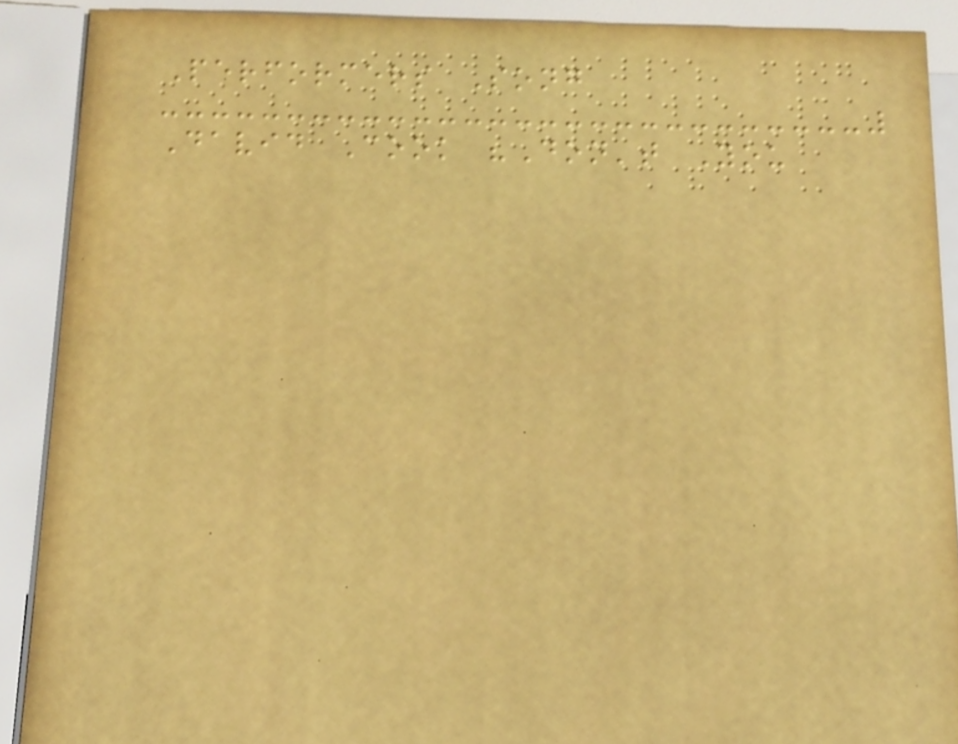Performers Song
David Cook "Don't You
